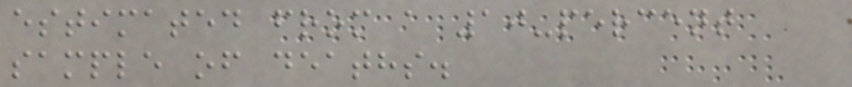estimated from a 10-percent
sample of deaths.
